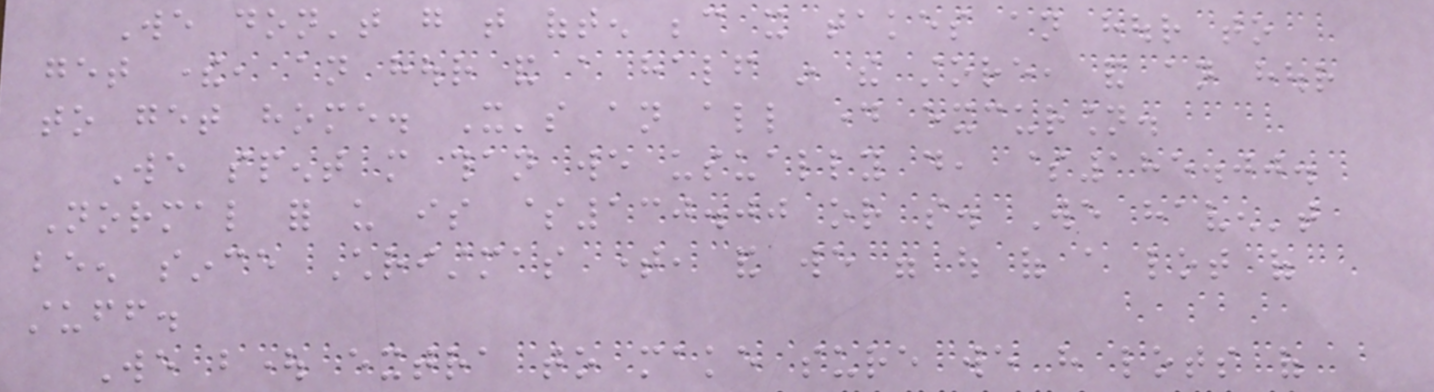We don't go that often because it takes an hour to
get there, an hour and a half in the store, and an hour
to get home. It's an all day excursion.
We spent more than we usually do, $185.00.
Normal for us is $130.00 or so. We haven't
been since Christmas time, and we were out of a lot of
stuff.
We bought extra to make sure we have lots of
